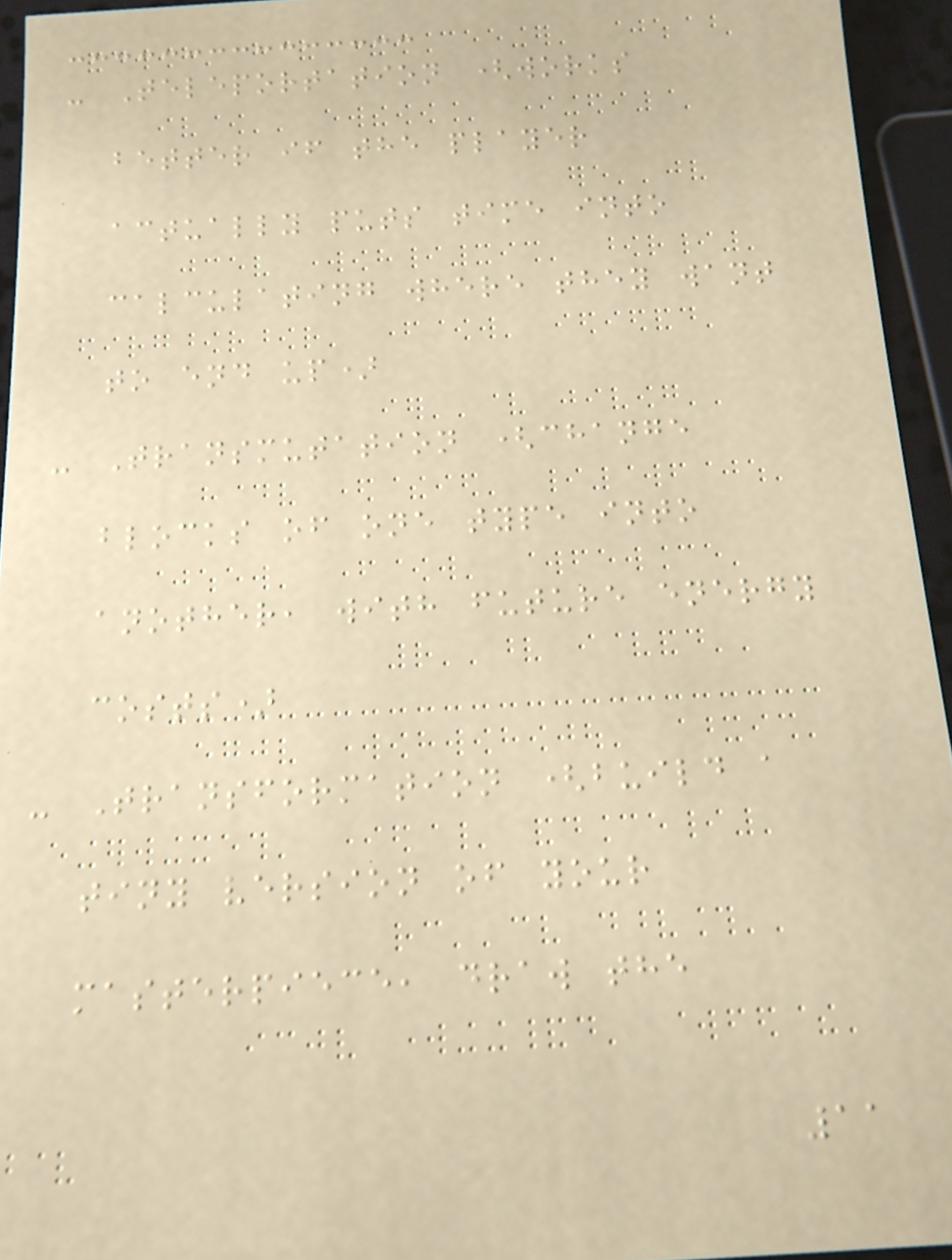- Teleportation (works
better if the player
actually puts time into
calculating where they want
to end up)
- Transmutation (change
blocks of one type into
another, with future energy
costs)
- Transformation (build a
tiny version of your
masterpiece, draw the
11
